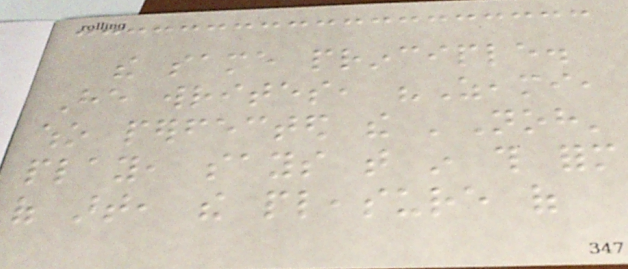the same principle.
He writes, "Zeami,
who perfected the 'Noh'
play, says that in this form
of art, the pleasure of
